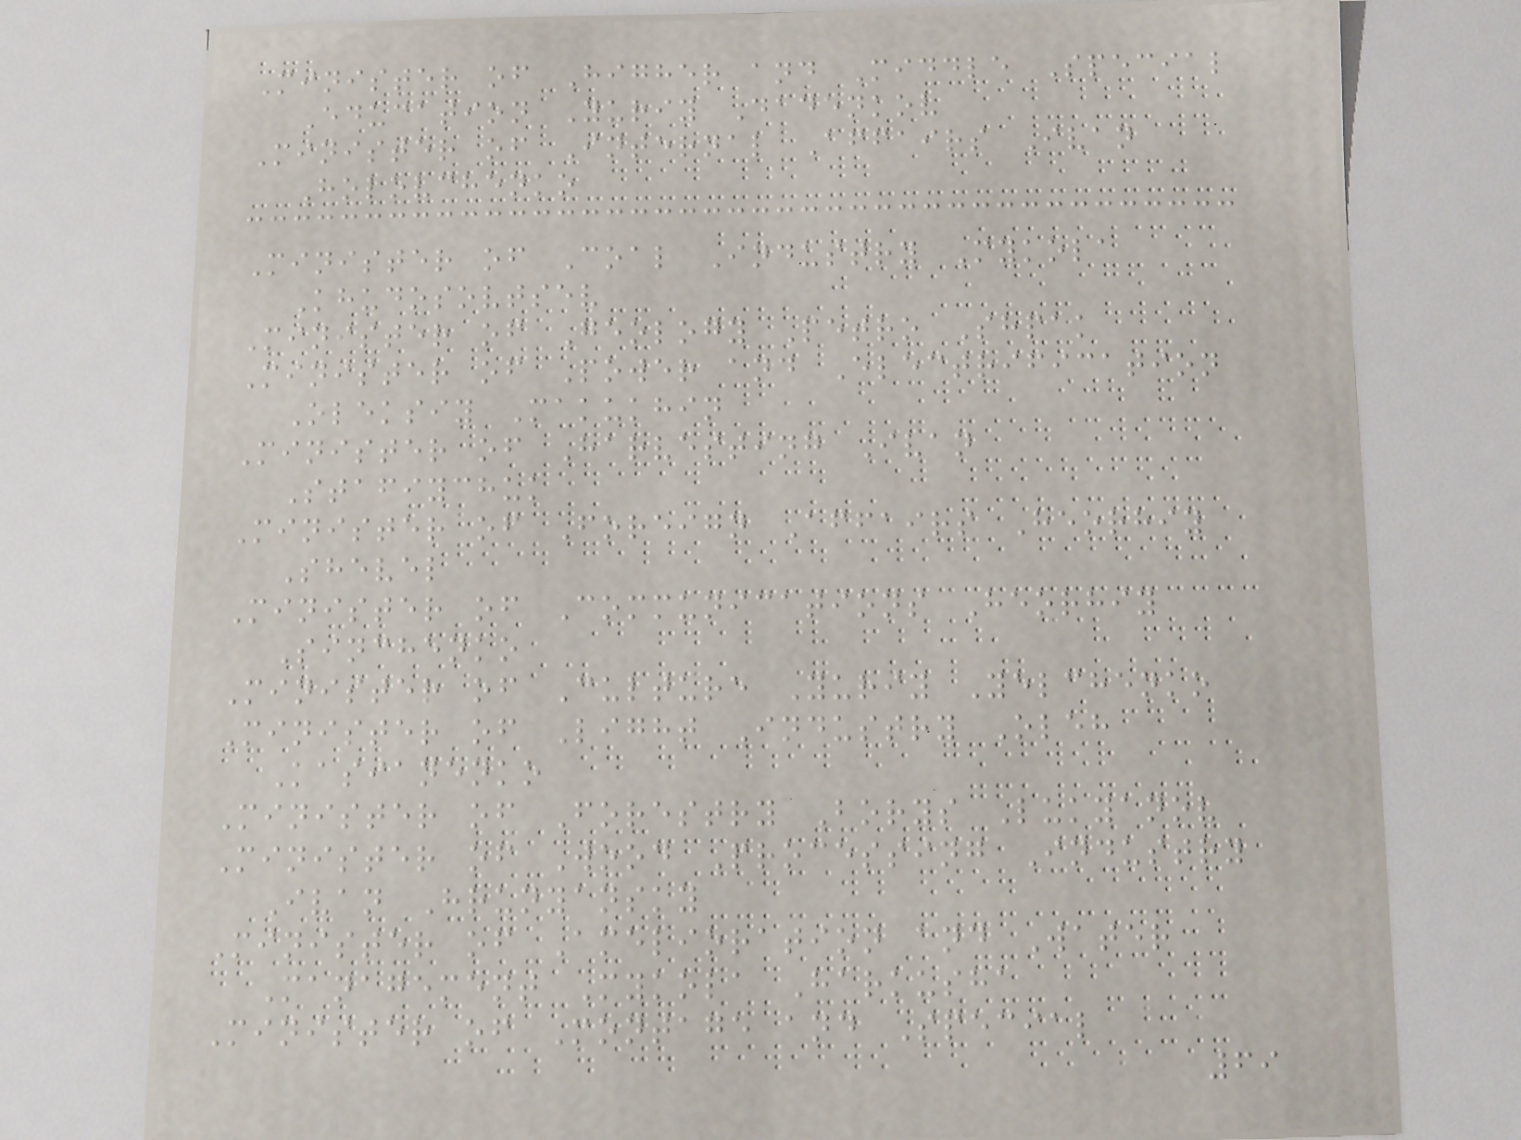Minister of Higher and Middle Special
Education Yuriy Dadenkov
Minister of Internal Affairs Ivan
Holovchenko
Minister of Coal Industry Mykola
Khudosovtsev
Minister of Geology Petro Shpak
Minister of Power and Electrification
Oleksiy Makukhin
Minister of Harvesting Ivan
Stafiychuk
Minister of Foreign Affairs Heorhiy
Shevel
Minister of Communications Heorhiy
Sinchenko
Minister of Culture Yuriy Yelchenko
Minister of Light Industry Oleh
Kasianenko
Minister of Forestry Borys Lukyanov
Minister of Wood Processing Industry
Ivan Hrunyansky
Minister of Amelioration and Water
Management Mykola Harkusha
Minister of Montage and Special
69
